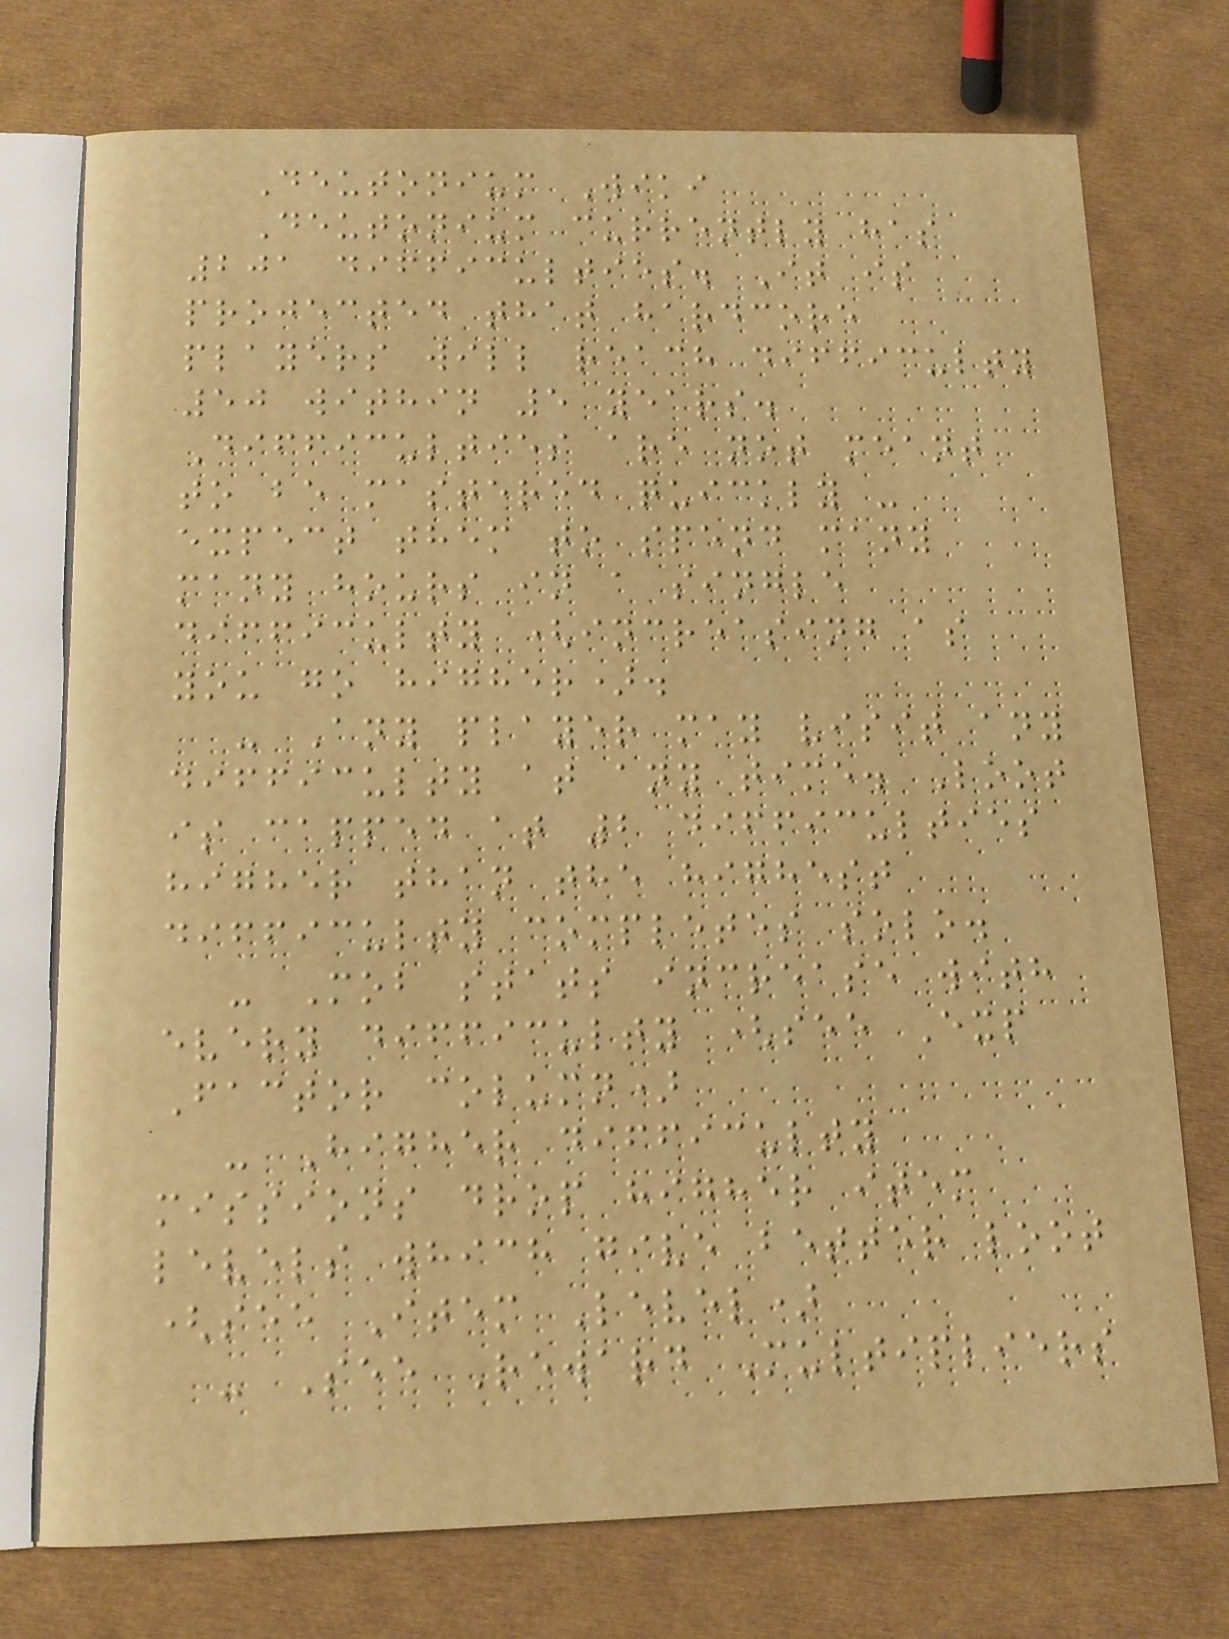Deutonium Wiki
Deutonium currently has
201 difficulties. It is
projected that hardcore
players will reach difficulty
50 within 5 years.
Difficulties are not meant
to be mastered quickly -
expect them to spend many
many hours in a single
difficulty (increasing as
you go higher).
- Any player may visit any
difficulty at any time. Loot
is capped at 2 difficulties
higher than the highest
difficulty completes solo.
- Mob stats increase with
every difficulty (see Exp
Factor column)
- Higher difficulty
missions drop higher item
levels which give better loot
(see Item Level)
- See Reward Multipliers
